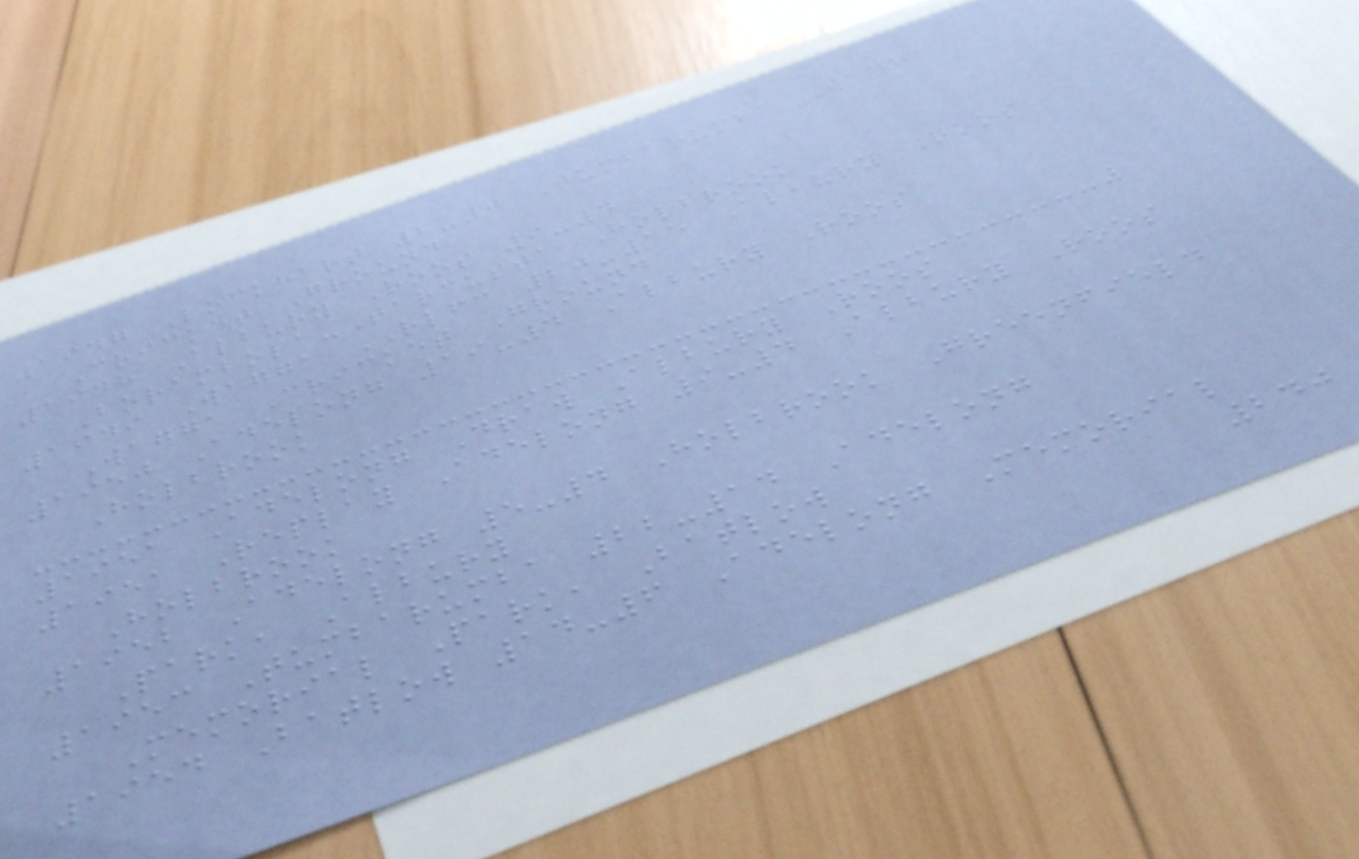1947 Lockhart 2-0 Tumbarumba Wagga
Cricket Ground
1948 Albury Roos 9-4
Borambola-Tarcutta Holbrook
1949 Wagga RLFC 20-15 Albury Roos
Wagga Cricket Ground
1950 Adelong 19-4 Albury Roos
Holbrook
1951 Adelong Draw Albury Roos
1951 Replay Adelong 9-4 Albury Roos
Holbrook
1952 Adelong 5-4 Holbrook Greenfield
Park, Albury
1953 Tumbarumba 22-14 Adelong
Memorial Park, Batlow
1954 Batlow 14-6 Adelong Memorial
240
